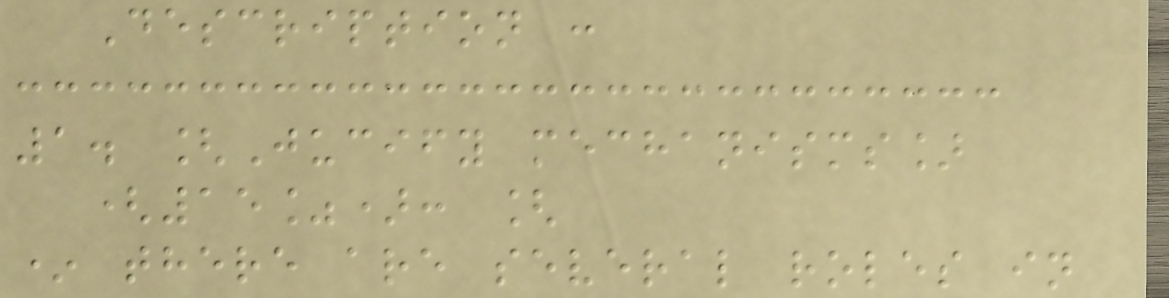Description :
1. [Jucify mechanisms]
(15%): [
* there are several roles in
